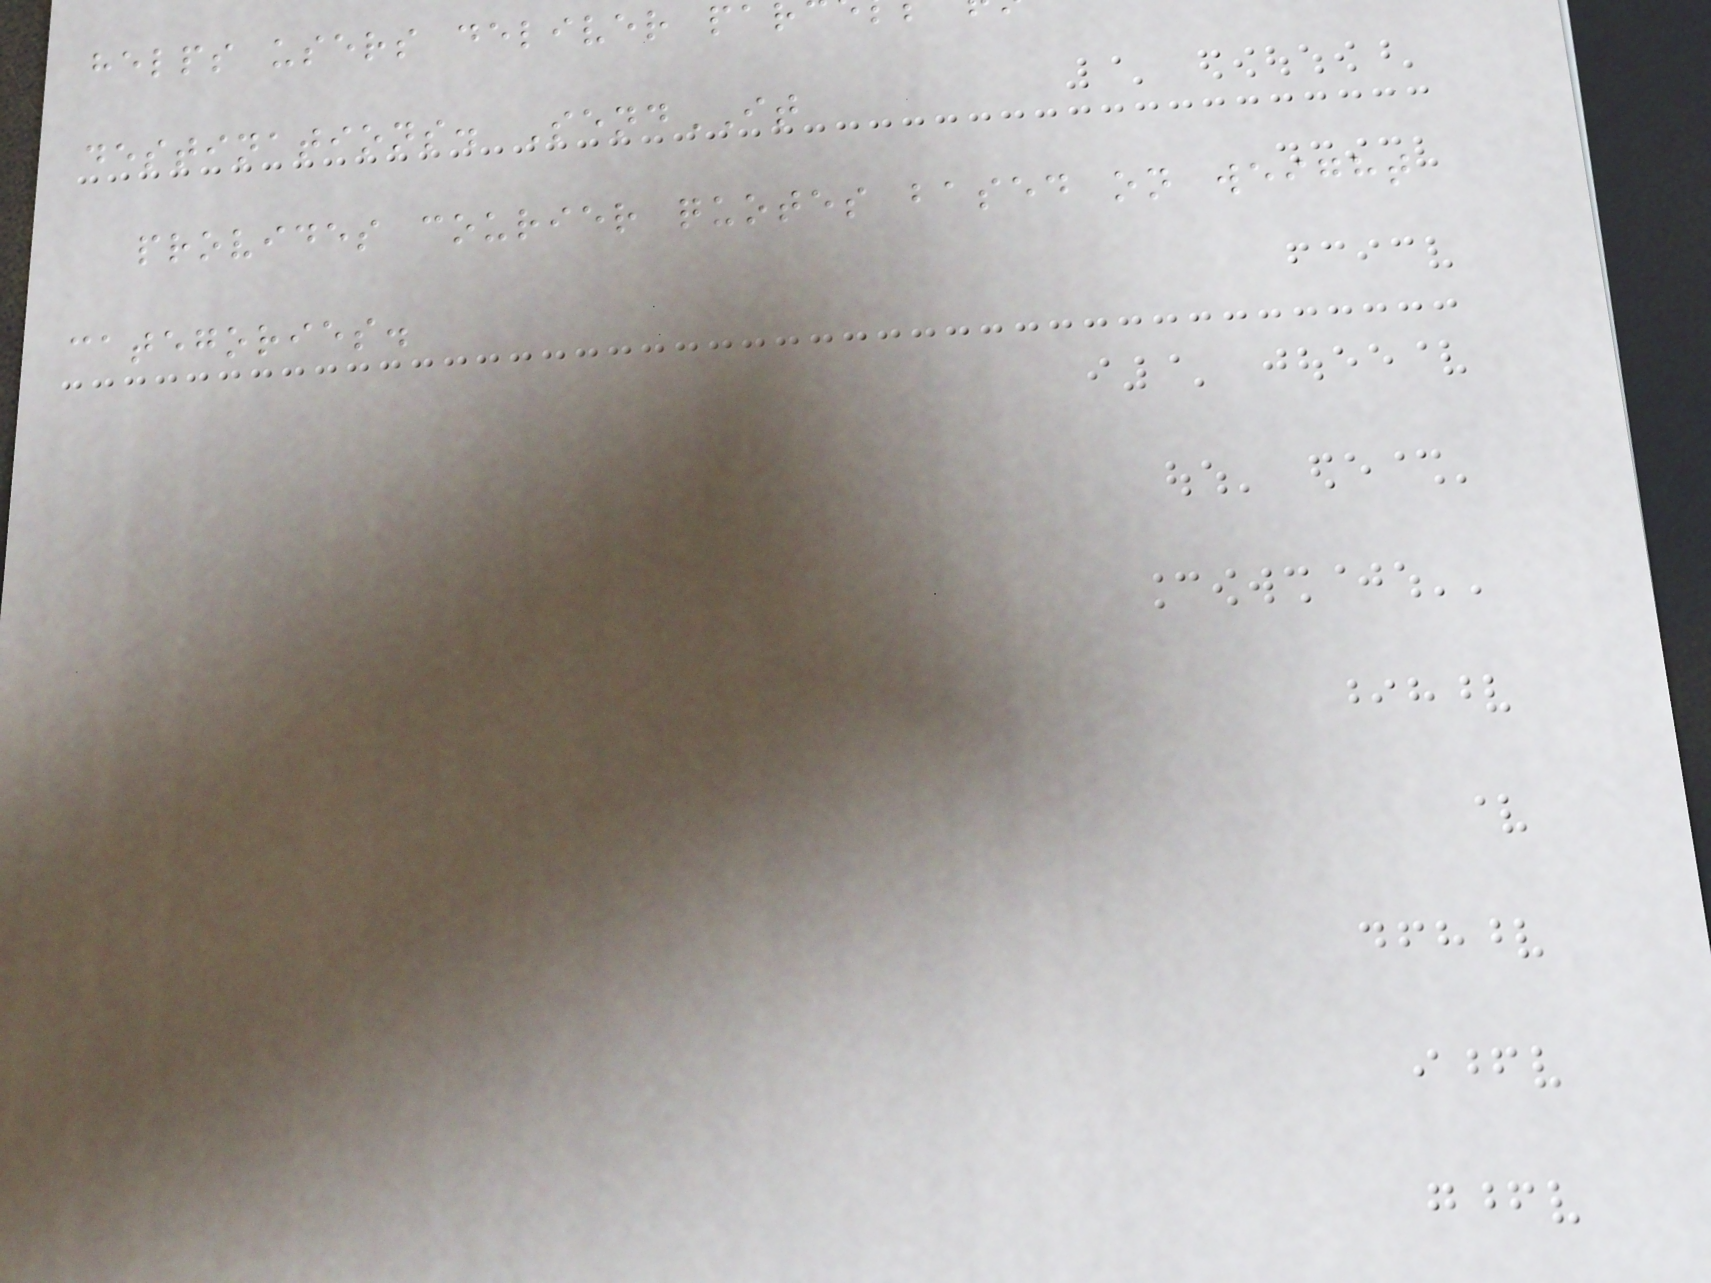helps users deliver pa
destinations. SendIT
provides courier quotes based on weight
categories.
